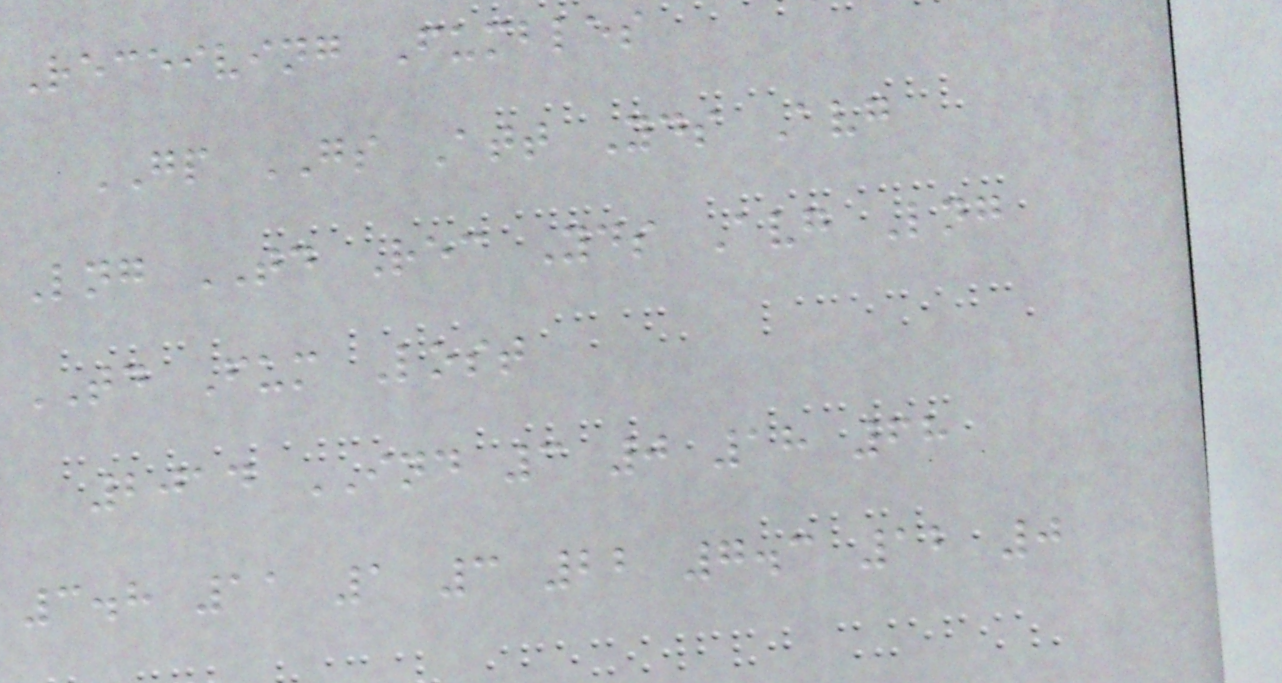Receiving Fumbles
GP GS Att Yds Avg
Lng TD Rec Yds Avg Lng
TD Fum Lost
2014 IND 3 0 18 68
3.8 11 1 3 22 7.3 12 0
